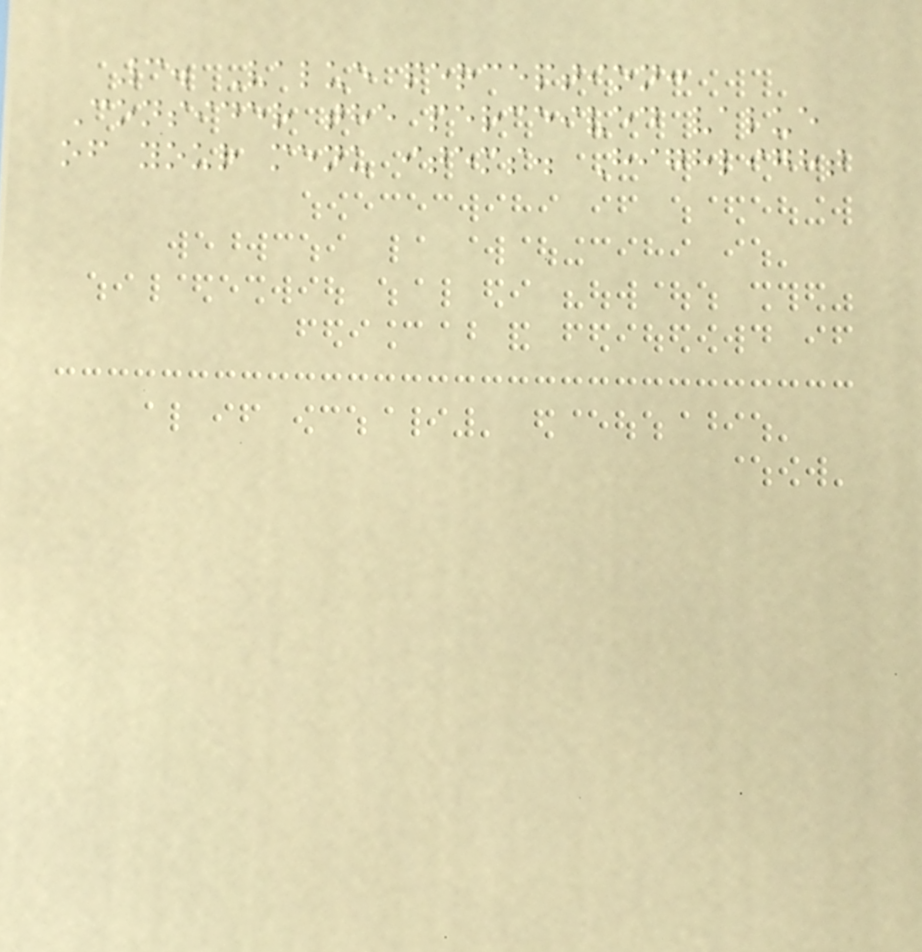3. Value perception:
Consider the perceived value
of your menu items. Highlight
